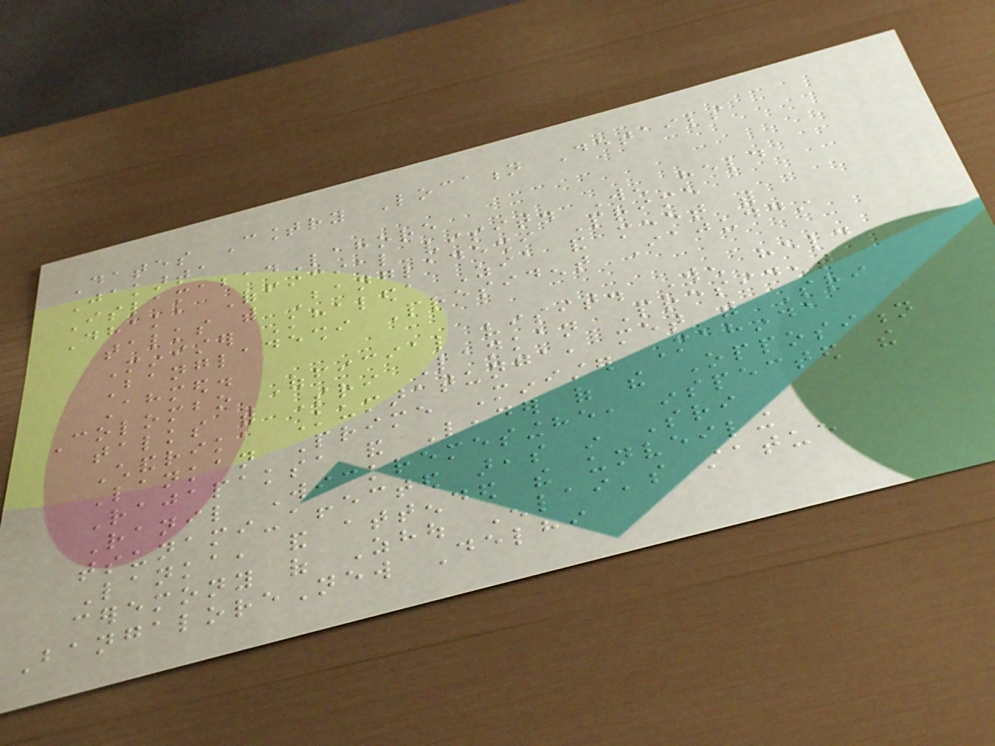Dates Country Location Details
Jakarta
IslamabadLahore
Dhaka Official visit. Wen held
talks with Bangladeshi Prime
Minister Khaleda Zia and meet with
Bangladeshi President Iajuddin
Ahmed.
Colombo Official visit. Wen held
talks with Sri Lankan President
Chandrika Kumaratunga, met with Sri
Lankan Prime Minister Mahinda
Rajapaksa and Leader of the Opposition
Ranil Wickremesinghe, inspected the
tsunami-affected areas in Sri
Lanka, and attended the unveiling
ceremony of Zhou Enlai's statue
BangaloreNew Delhi
